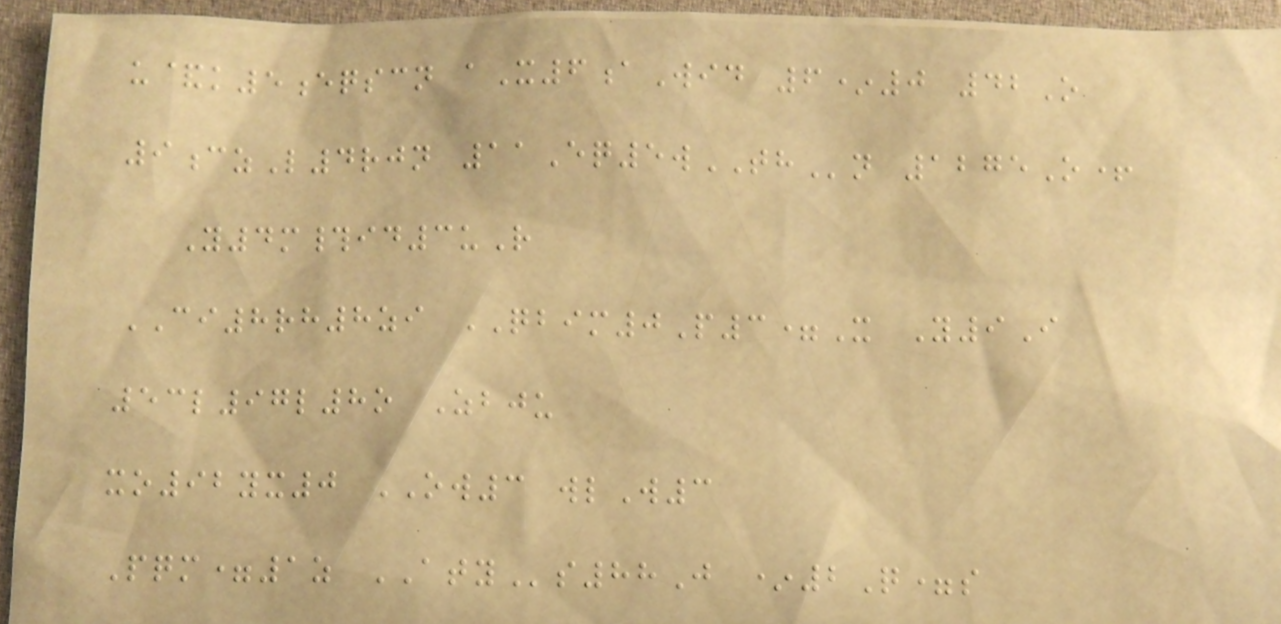u&k5eqscn aX6aWid 6*0 42O
9czL4rjn 11Eq5wTHn 1275O+
Y4m#id3uR
CI8rh8zi QBIM0P3=X Y9I
53l97l8o Zbju
xo92yx0 OW3 wlW3
Pqm=1z ATYs88J *2Q=s
